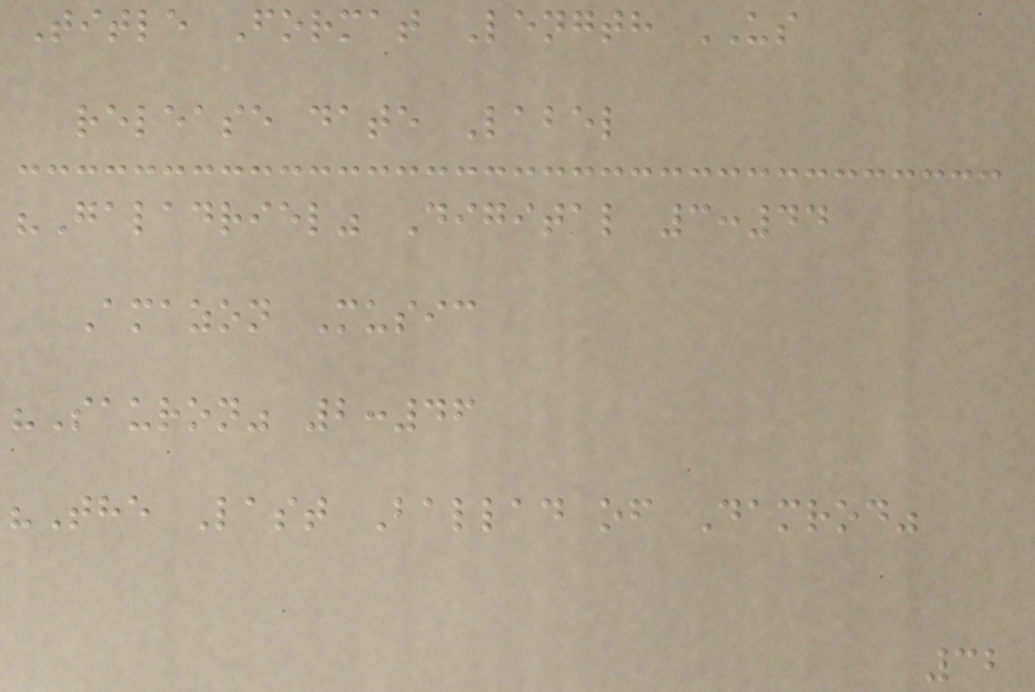Title Format Length US
release date Label
"Galadriel" Digital 3:44
Amazon Music
"Sauron" 2:46
"The Last Ballad of Damrod"
32
